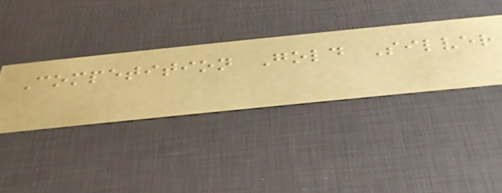Competition Gold Silver
